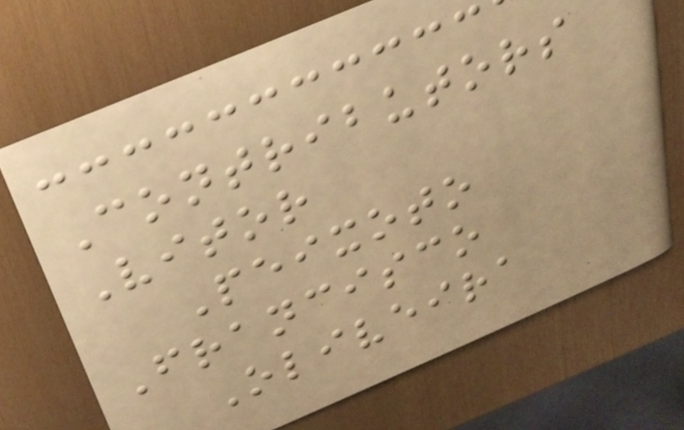Contributors
Vitor
Peixoto
Francisco
Oliveira
